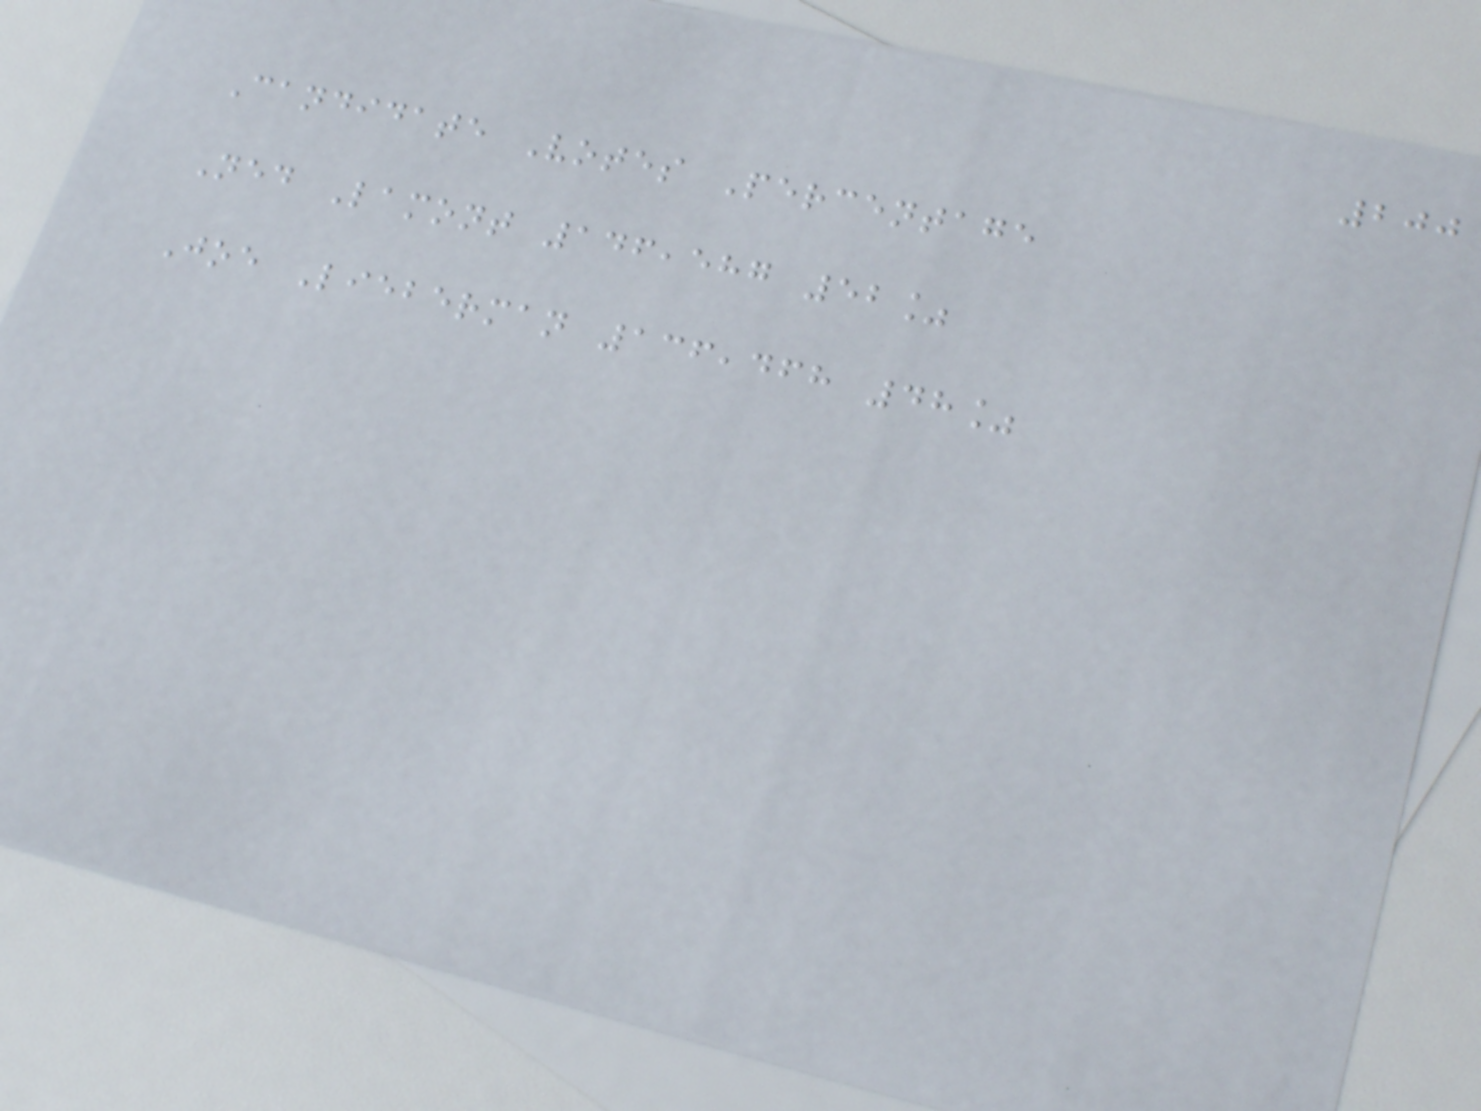200
Candidate Votes Percentage
Ned Lamont 146,587 52%
Joe Lieberman 136,468 48%
